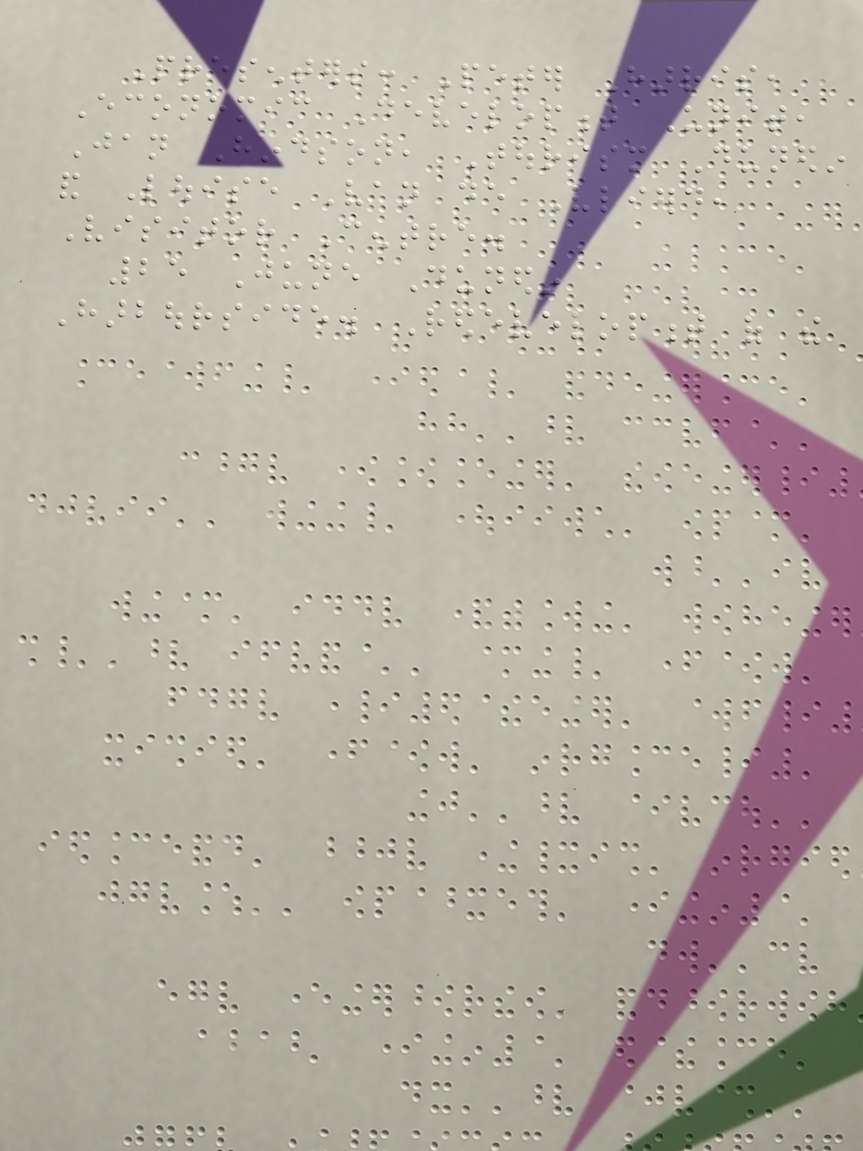Presenters: Peter Harris,
Economic Development Unit,
Jan Hindson, Tourism Dunedin
and Louise Van de Vlierd,
Visitor Centre.
25 June Dunedin
Harbourside. Redevelopment of the
